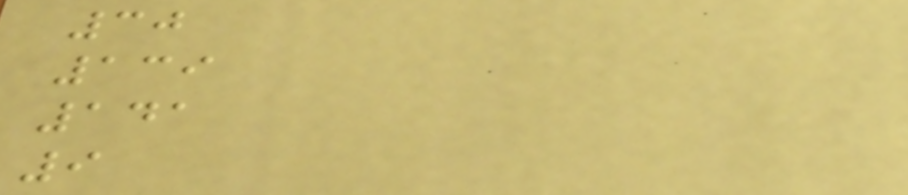30
139
141
9
